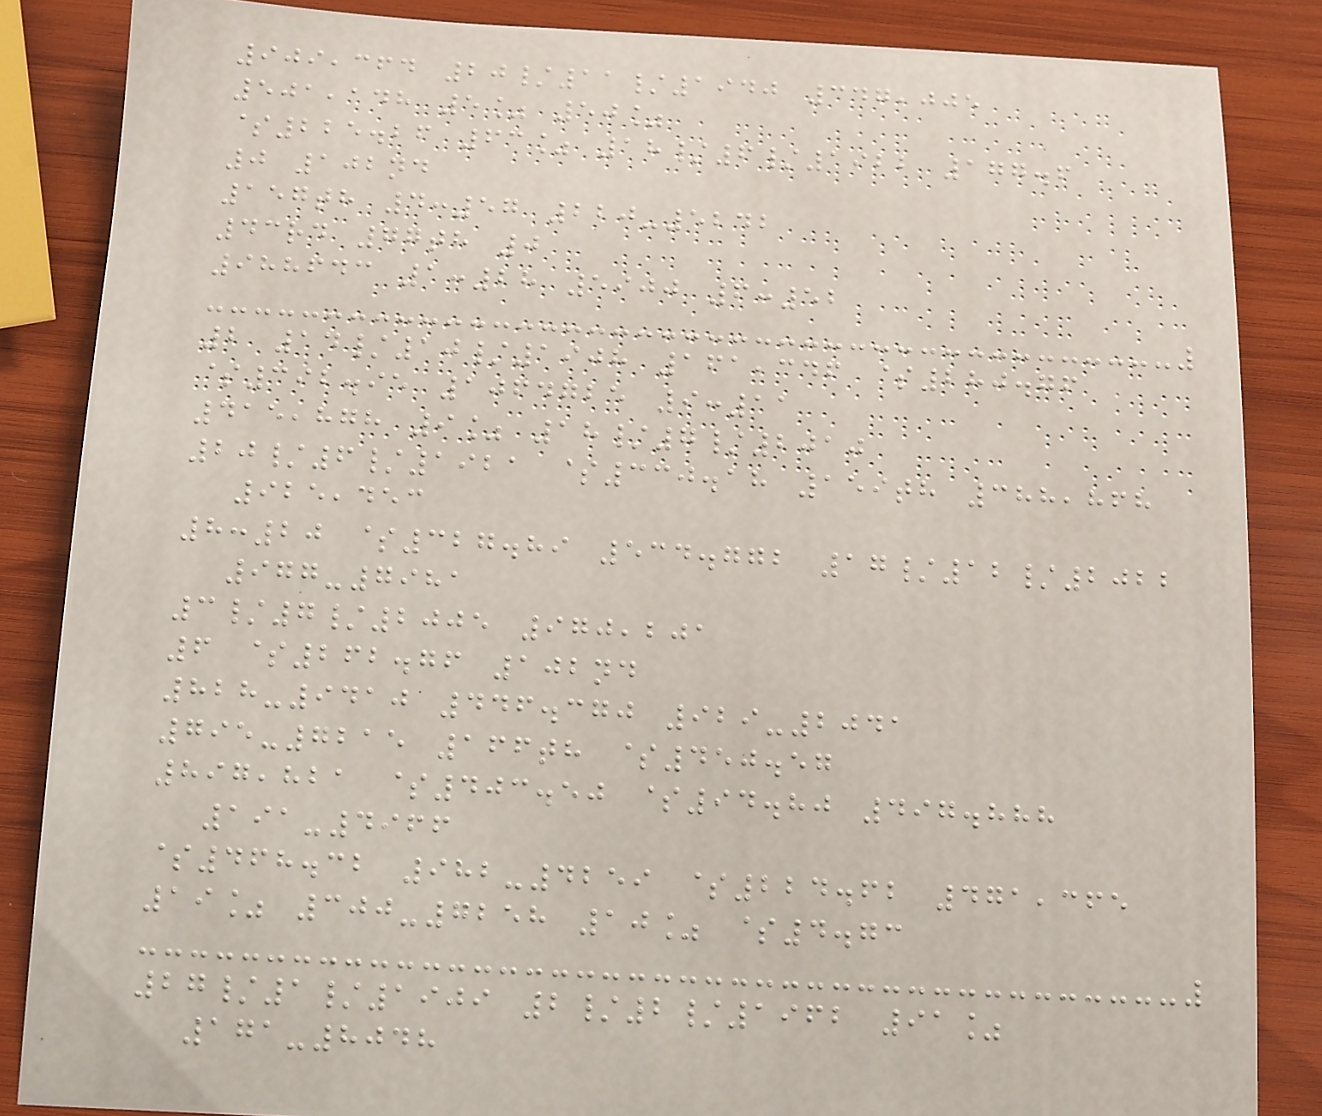909,364 20/11/1940 347,005
501,148 5% 50%
$225.26 63% 18/6/1922 177.6
0 102nd
157th 4:57 220-5242
43rd 77th 0
988643 1:28 5900 6:52
2 14/10/1908 161,346 $280.76
$392.95 1064725 9:11
415,878 9% 18/7/2010
20/6/1921 $330.18 159th 388,868
925,453
8:20 $327.89 534.772 17/12/2022
977-7981
3/7/2005 970,201
6 $262.76 102nd
828-9410 446.370 929-2041
795-7215 166th $450.57
897,821 $403.50 $94.80 497.888
191-4966
$468.32 982-4259 $224.62 471,365
19% 300-7258 10% $4.73
27/1/1909 2/2/1962 91%
171-8048
